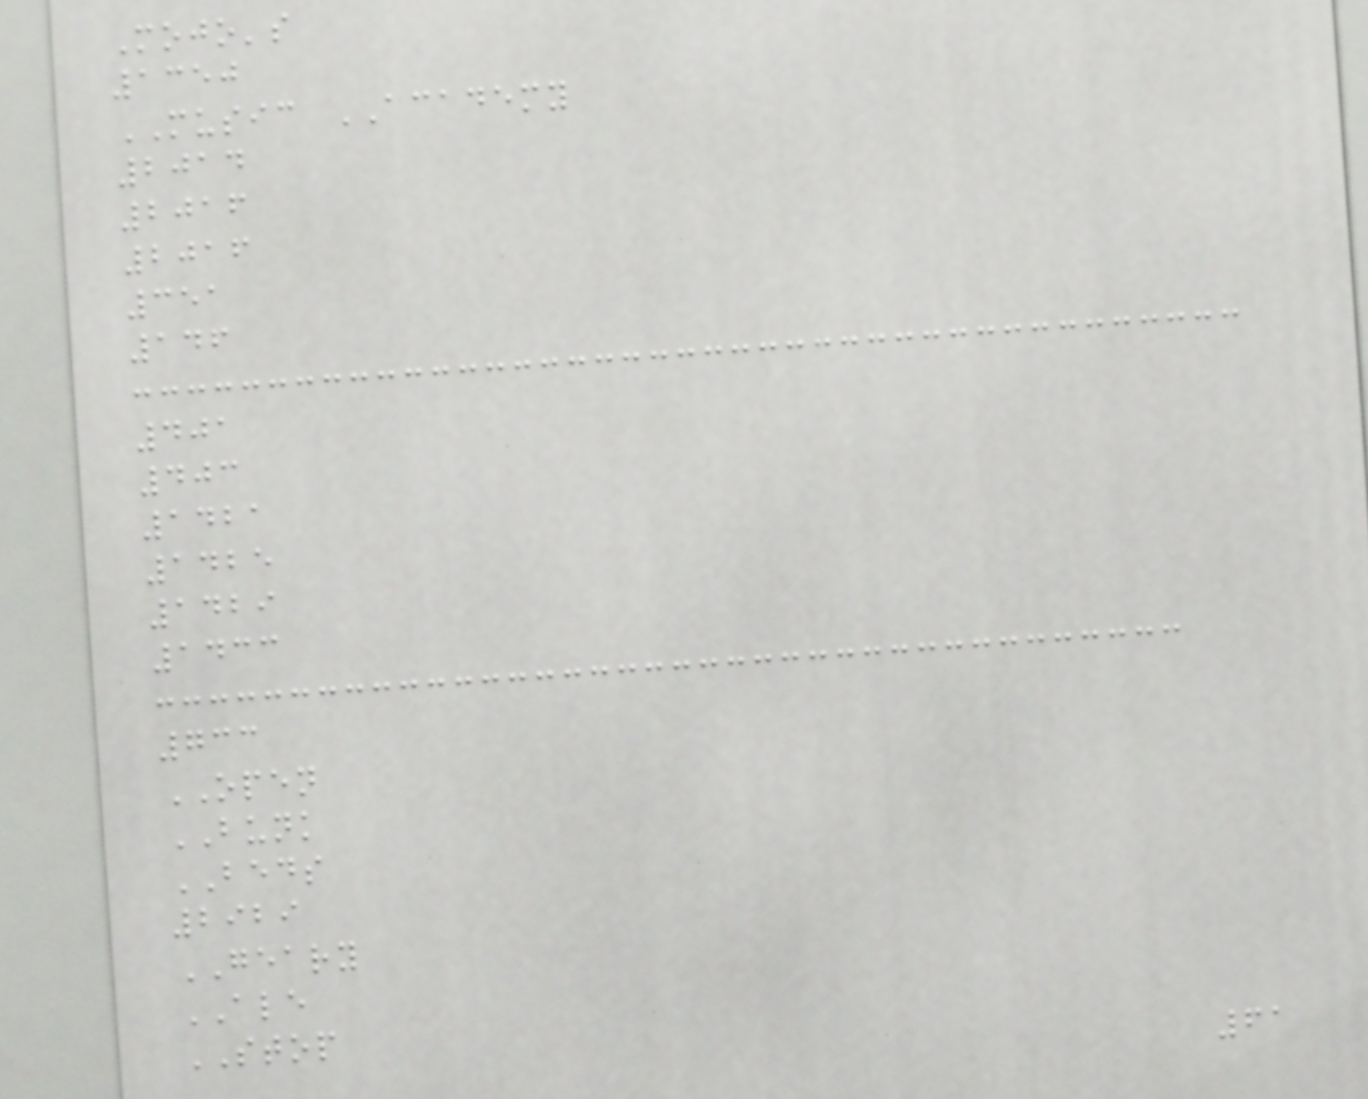Mojo's
1350
MUSIC ACADEMY
2014
2016
2016
351
146
401
403
1421
1425
1429
1433
733
OPEN
BUNK
BEDS
2929
GEARY
ALE
STOP
61
